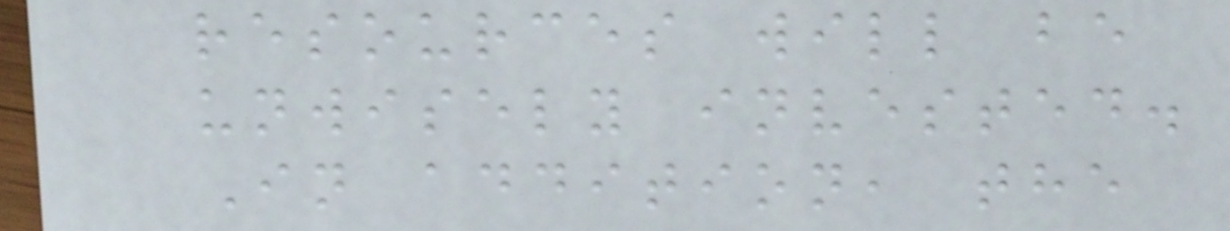resources will be
unwisely invested.
In addition, the
